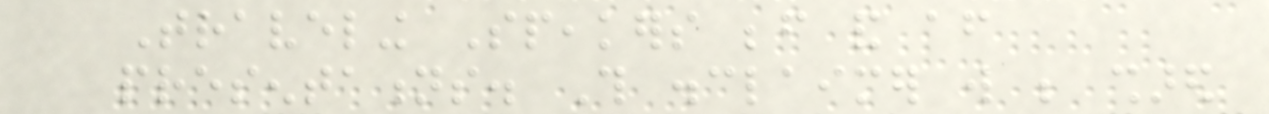Traveling Speakers before and after
presentations. This disclaimer will be shared
